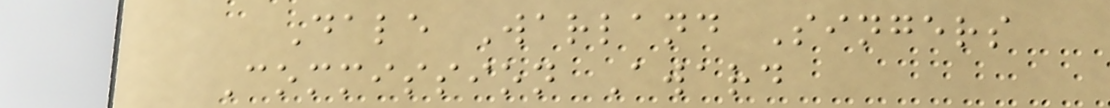Dale Warland Singers
Commission Award
